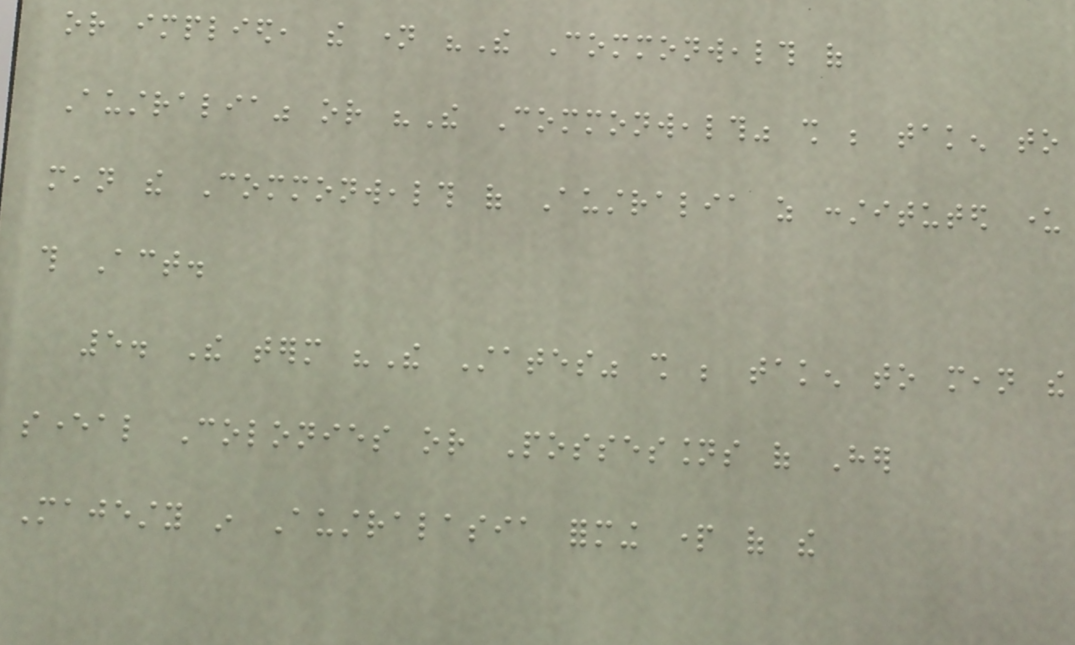or implied, the name "The Commonwealth of
Australia" or "The Commonwealth" shall be taken to
mean the Commonwealth of Australia as constituted under
this Act.
5. The term "The States" shall be taken to mean the
several Colonies or Possessions of Her
Majesty in Australasia forming part of the
